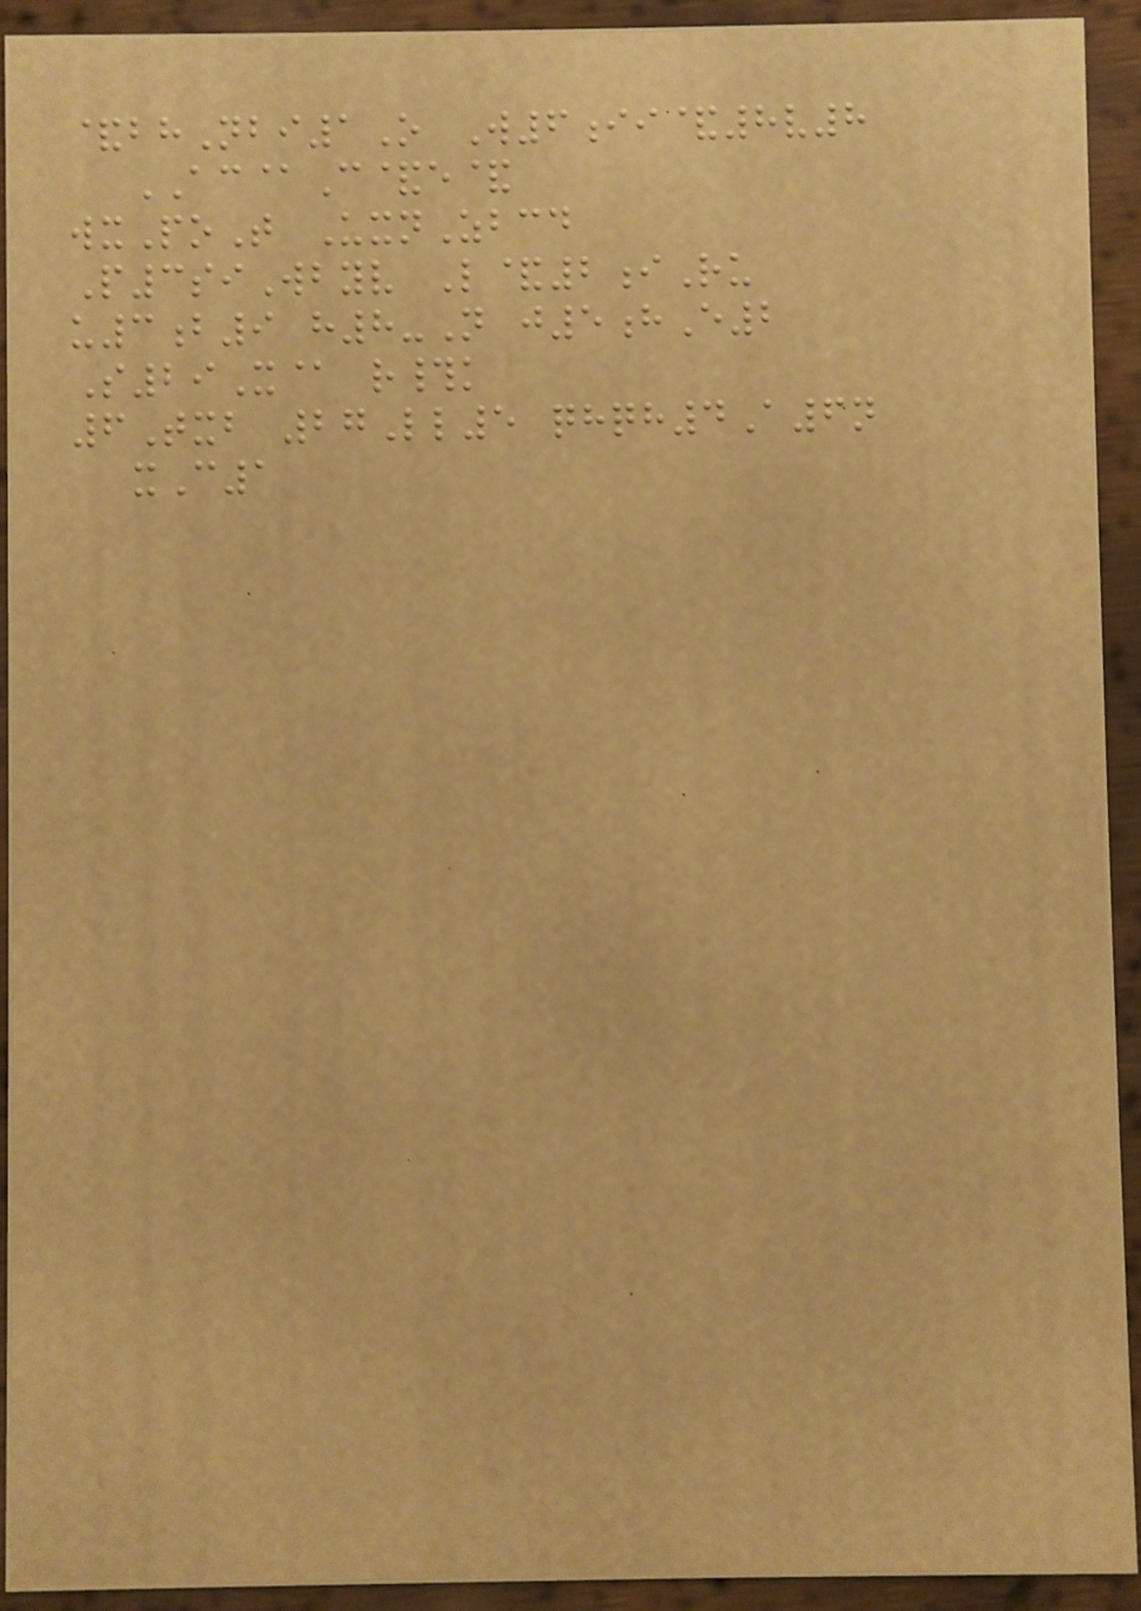&bhNbi1O W6ii&8v8
AC@C&e&
wxPoT UxnZbcd
P3siWbyv L&2iRu
u3b9 h8-N j5hE2
S29X@ r#k
6Txb 27Ll5 qhqh4A6n
xC1
